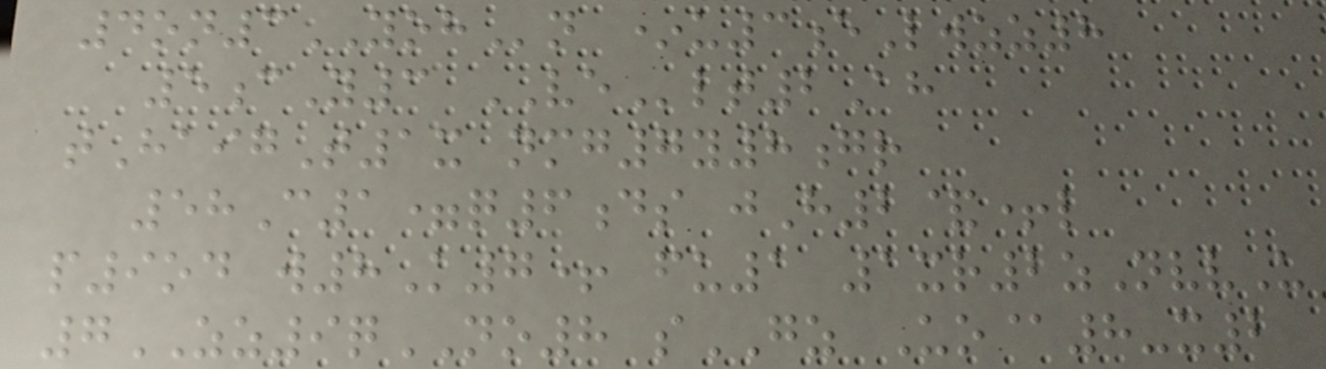4on3YOHn *u3eLwzz8
5cY3 VElt2Ah
tHaigT1x nmg7y8gr
58C1=q6ds jH2&+l
p9od w8K7+ fu1 1xr2zNvvU
7ZZ9qNO8 sGZ Uo@8-x2
